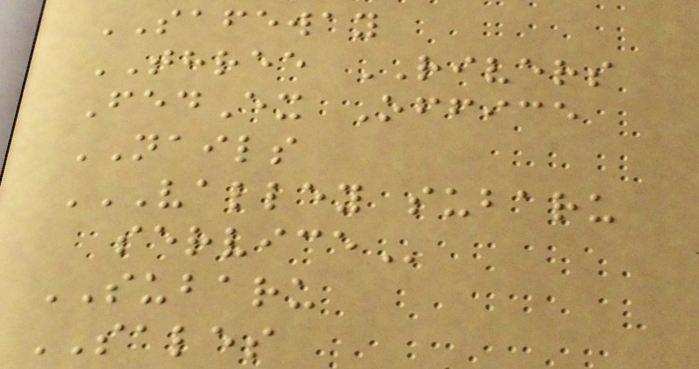SAFEWAY
THREE RIVERS
FedEx Office
NAILS
VALLEY SUBARU
SERVICE
SUBARU
SALES
